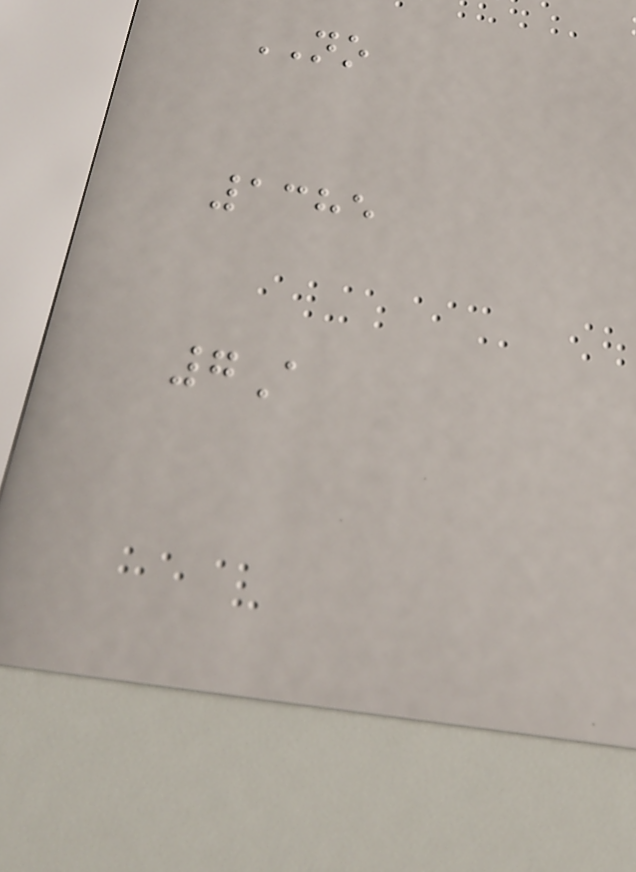NO
1385
7A
